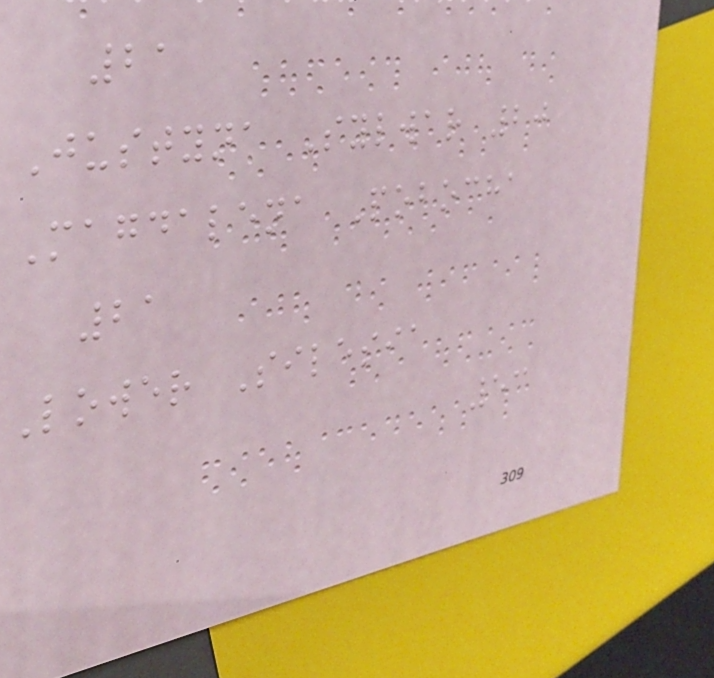21
Justyna Sylwar 20
Magdalena Pobocha
21
Lower Silesia
53
